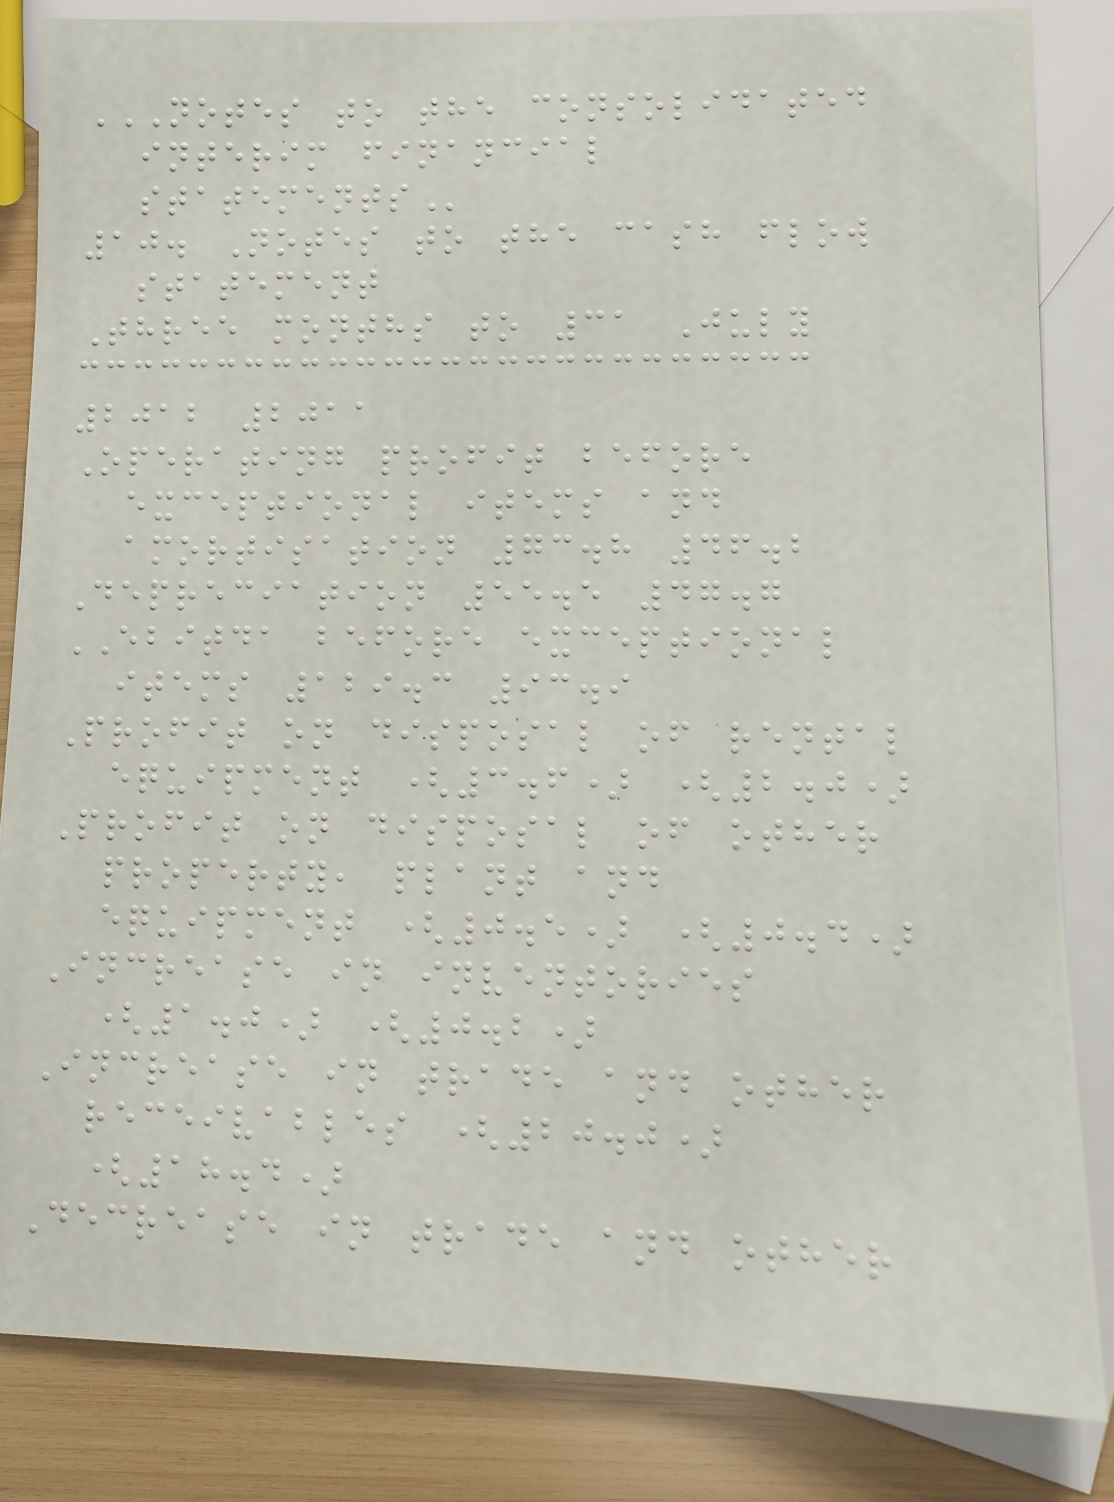NOTES TO THE CONSOLIDATED
INTERIM FINANCIAL
STATEMENTS
10. Notes to the cash flow
statement
Three months to 31 July
2012 2011
Operating profit before
exceptional items and
amortisation 73.8 46.2
Depreciation 55.5 47.7
EBITDA before exceptional
items 129.3 93.9
Profit on disposal of rental
equipment (3.6) (2.0)
Profit on disposal of other
property, plant and
equipment (0.5) (0.4)
Increase in inventories
(1.0) (0.2)
Increase in trade and other
receivables (20.0)
(18.4)
Decrease in trade and other
